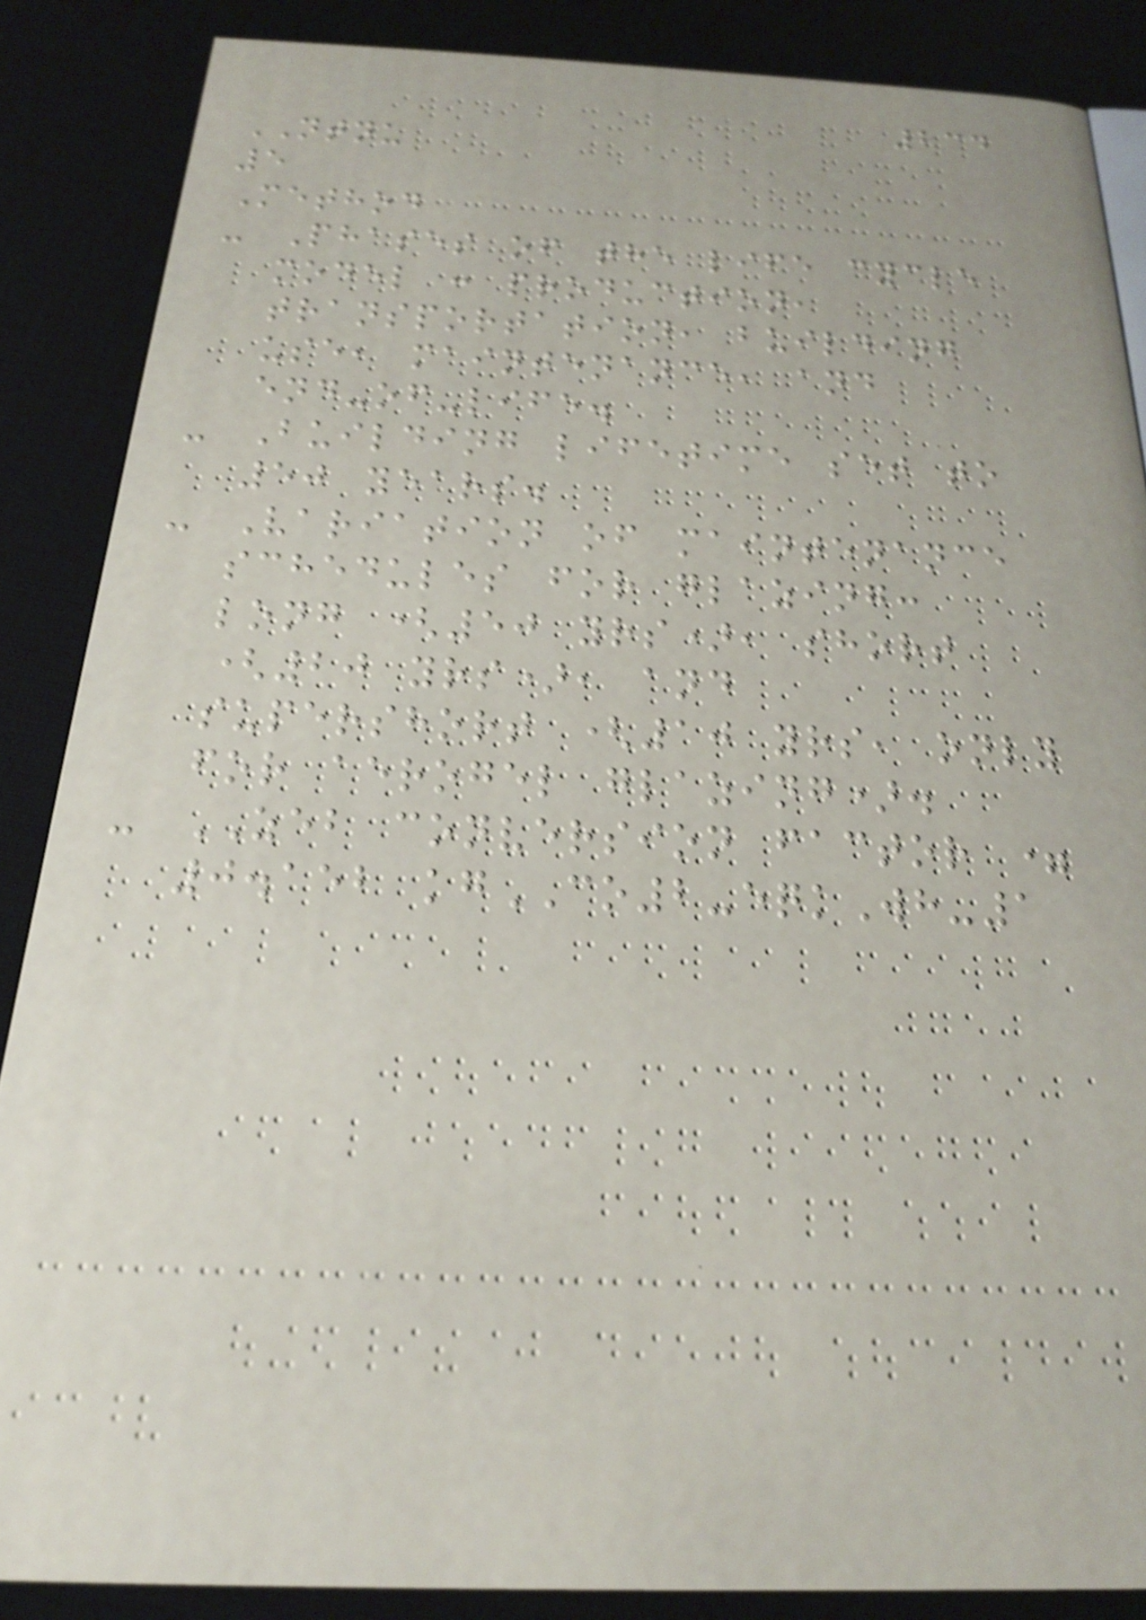234
NTNU
5
Method
- Phases of the life cycle
model : production,
transportation, building
use, maintenance, and
end-of-life.
- Building lifetime set to
50 years.
- Variation of maintenance
schedules for glazing:
long (50 yrs), short
(20 yrs), and
supershort (10 yrs, only
for aerogel glazing).
- ZEB conversion factor =
0.152 kgCO2-eqkWh-1
